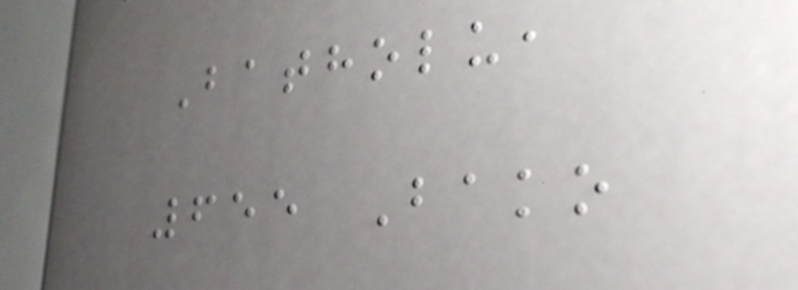Batholu,
655 Bako
